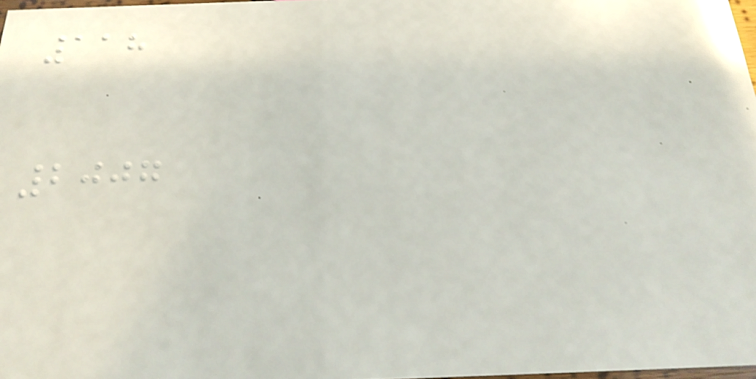118
2007
